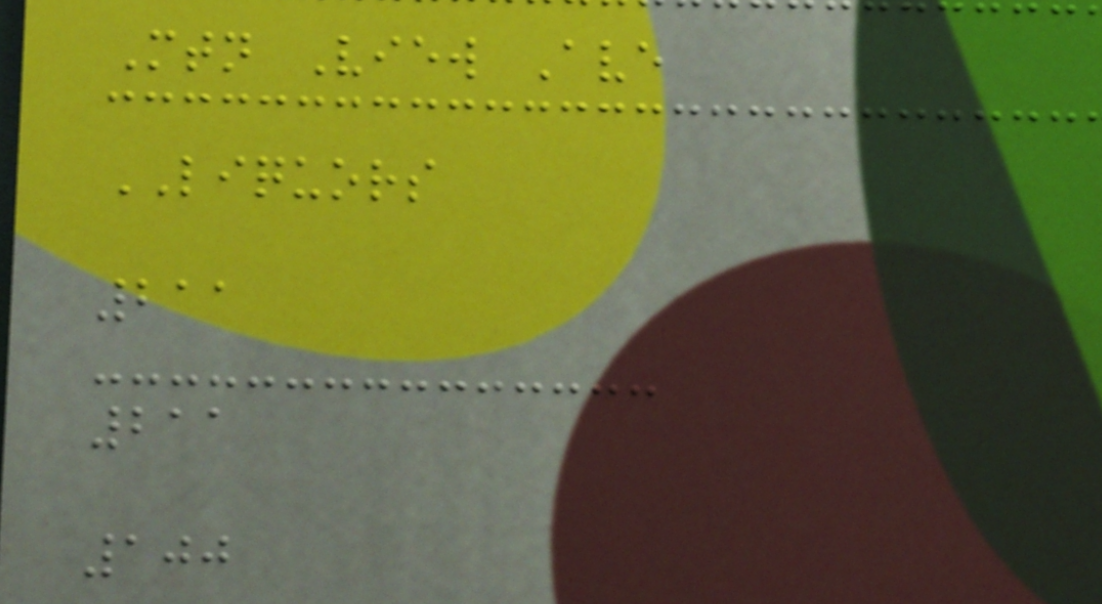Mtn View Ave
LIQUORS
211
211
100
